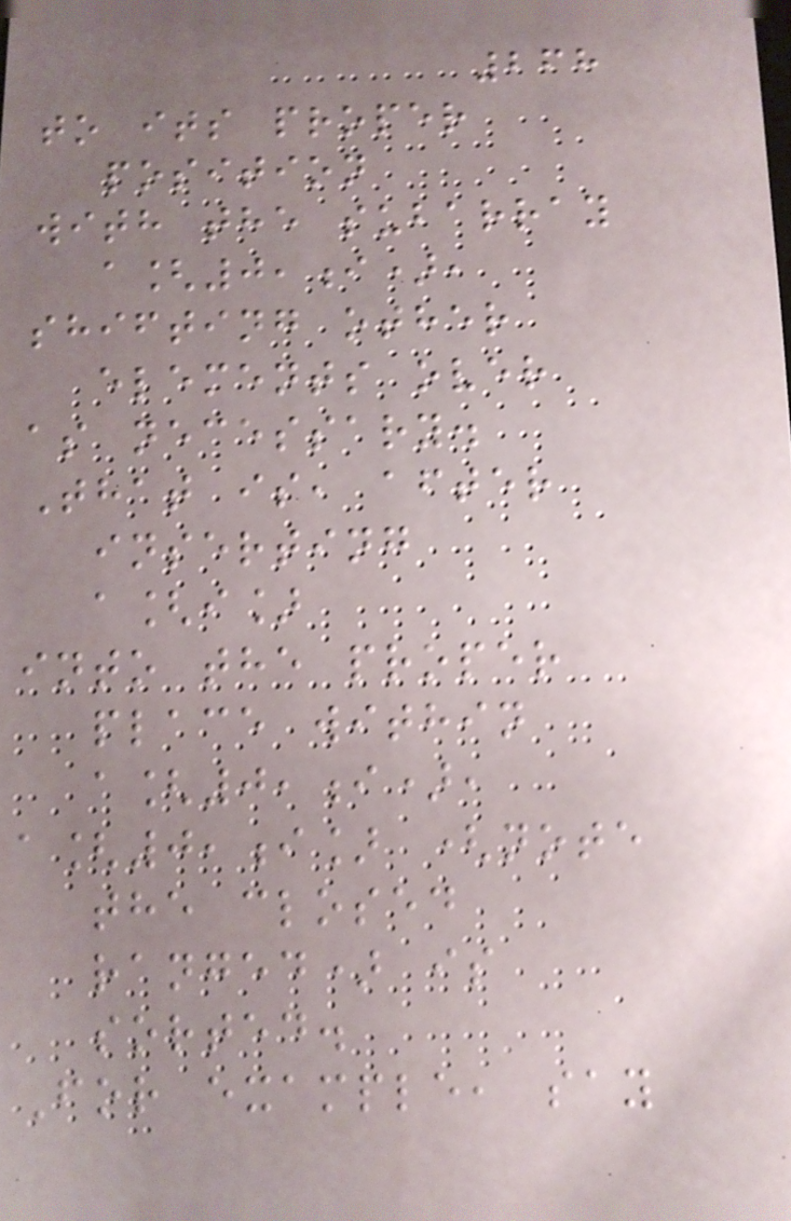268
to its proper
position
with the subarray
a[0,i),
shifting other
elements over
as necessary.
That is, after
inserting
a[i]
into the proper
place within
a[0,i),
a[0,i] (note
the closed
ranged) is
sorted.
For example, say
